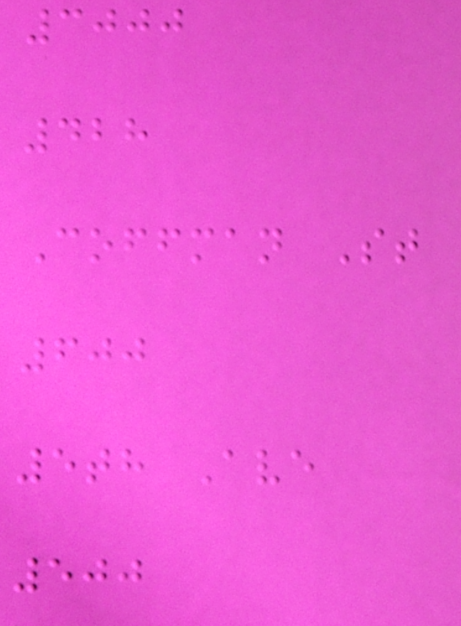3000
428
Coffman St
600
5th Ave
500
